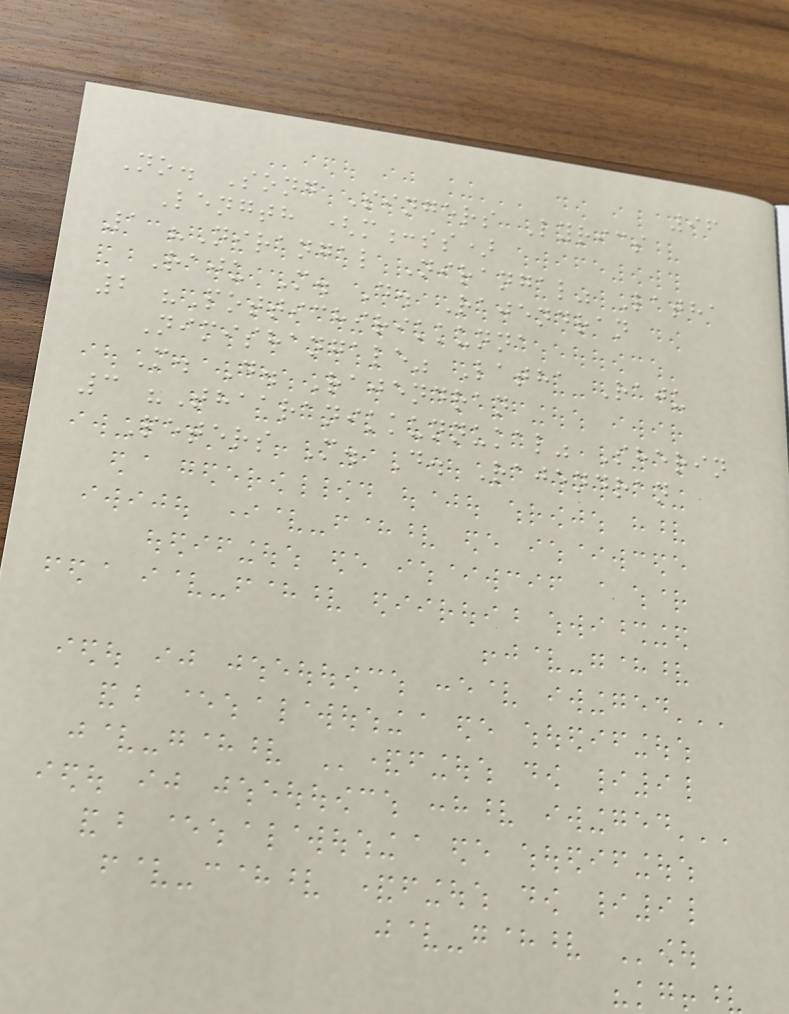96
No. Song Singers Lyrics
Length (m:ss)
1 "Nirangal Nirangal" Latha
Raju M. D. Rajendran
2 "Pottichirikkunna
Nimishangale" Latha Raju
M. D. Rajendran
3 "Thaaranikkunnukal" Sherin
Peters M. D. Rajendran
